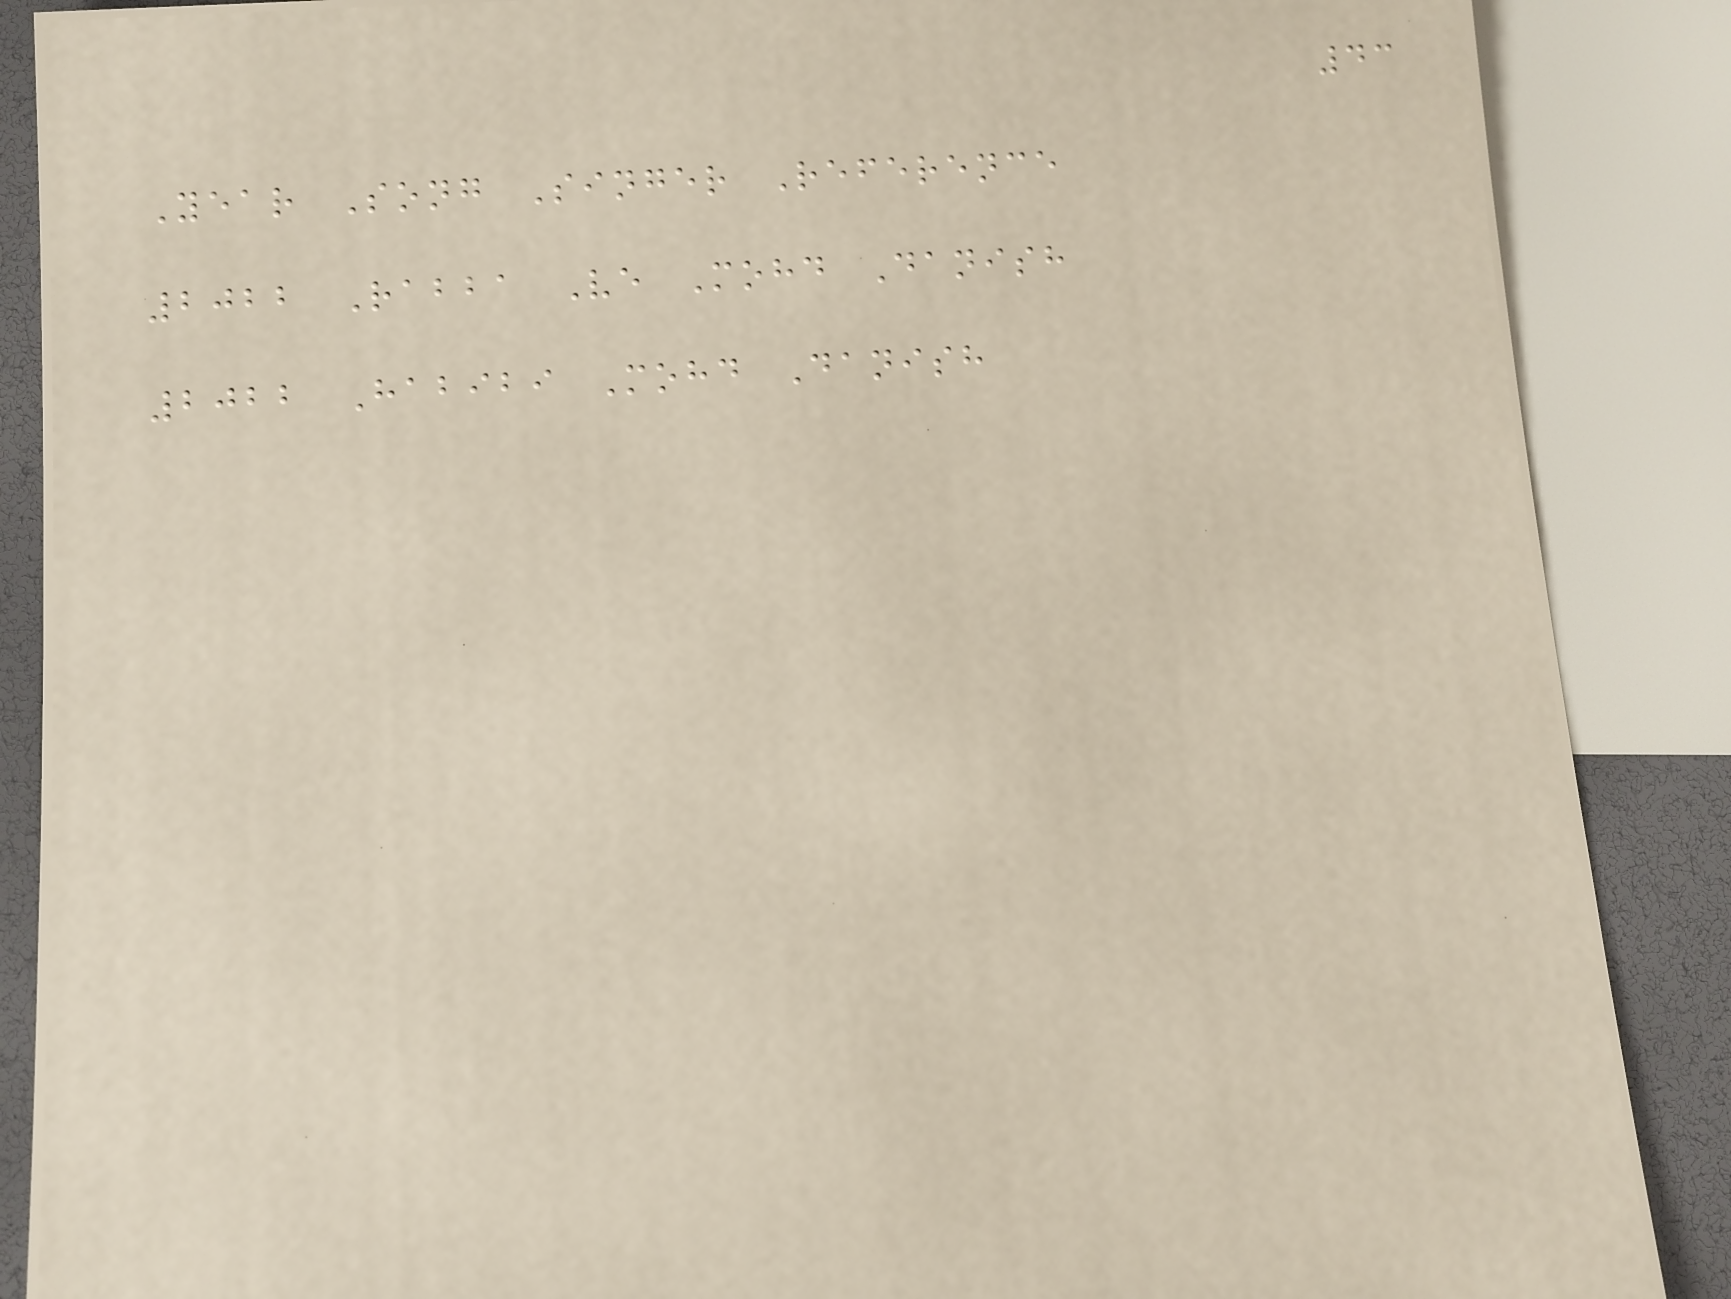43
Year Song Singer Reference
2022 Rabba Ve Mohd Danish
2022 Habibi Mohd Danish
